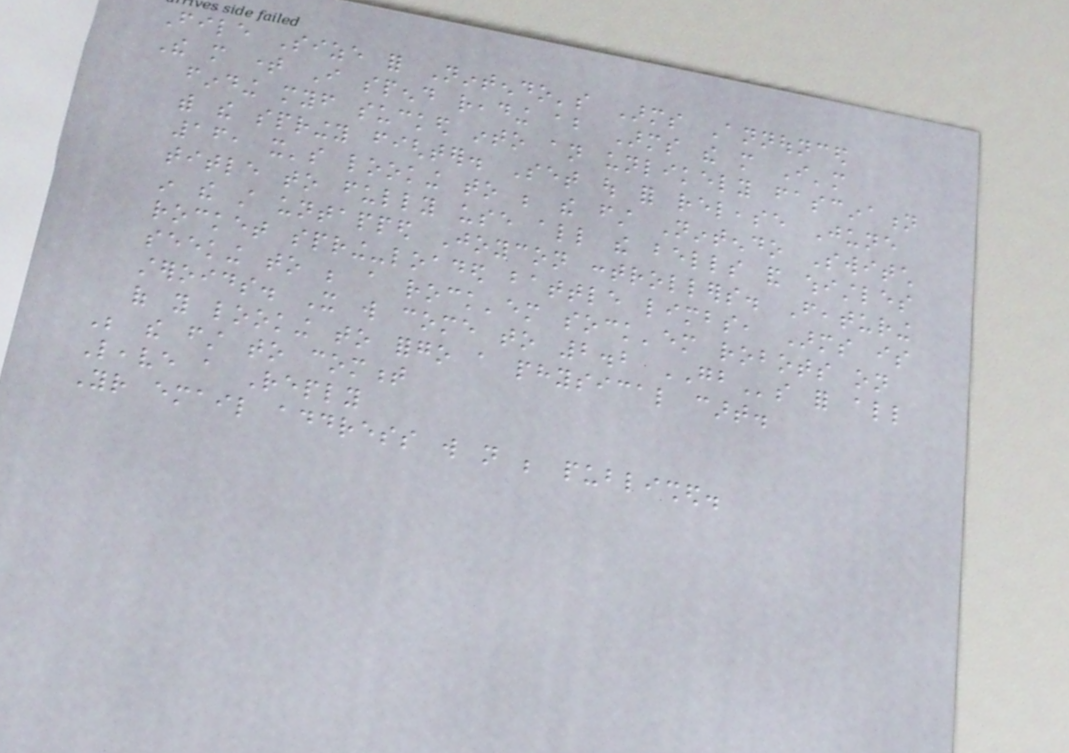File Size for Nintendo's Arms Announced
The more time I spend reading about Arms the more I'm
finding myself sucked into an unlikely fascination
with the springy fighter. Set out for release June
16, it's looking to be the first Nintendo Switch
title to fully use all the bells and whistles
in the still untapped Joycon controllers. Featuring
rocket spring-loaded battle limbs, Arms is
seeking to be a rock'em sock'em robots on
steroids. It will come to 2.2 GBs for all
of you looking to forgo a physical cart.
Be the first to comment
Leave a Reply
Your email address will not be published.
